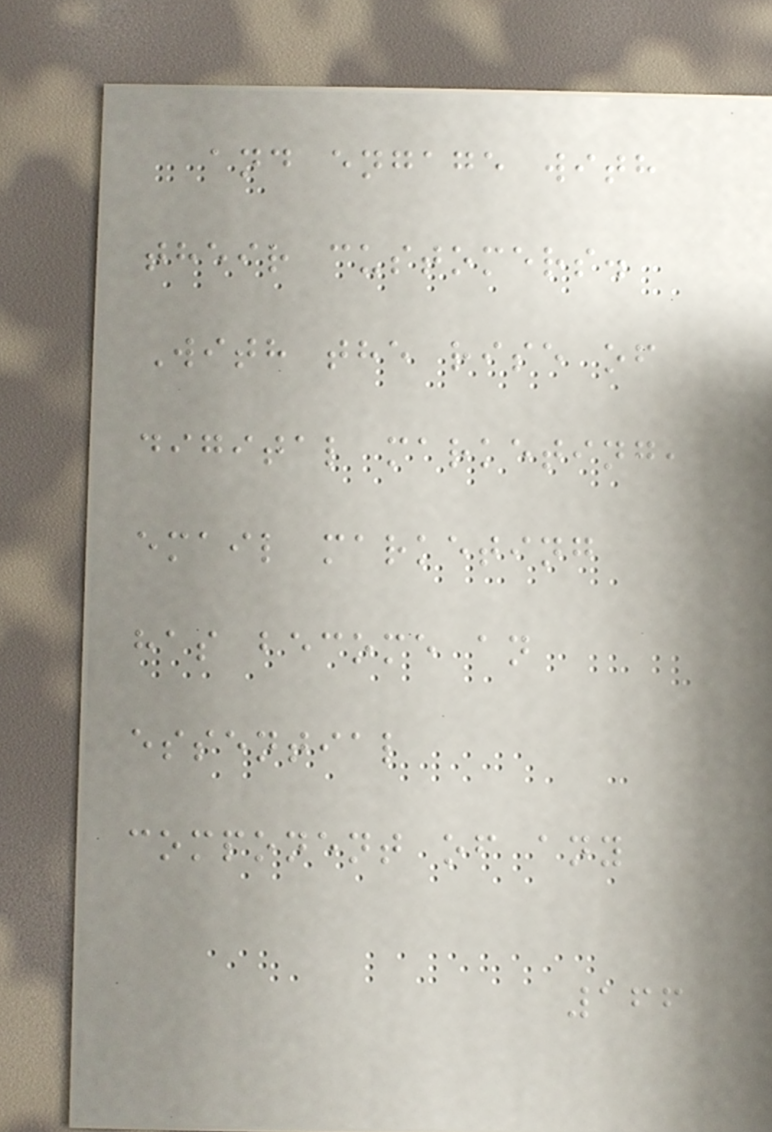and engage with
their customers.
With the rise of
digital marketing,
email marketing
has become an
essential
component of any
166
